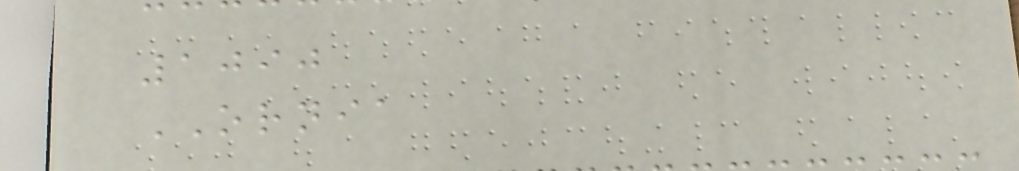1090
ORNIA
